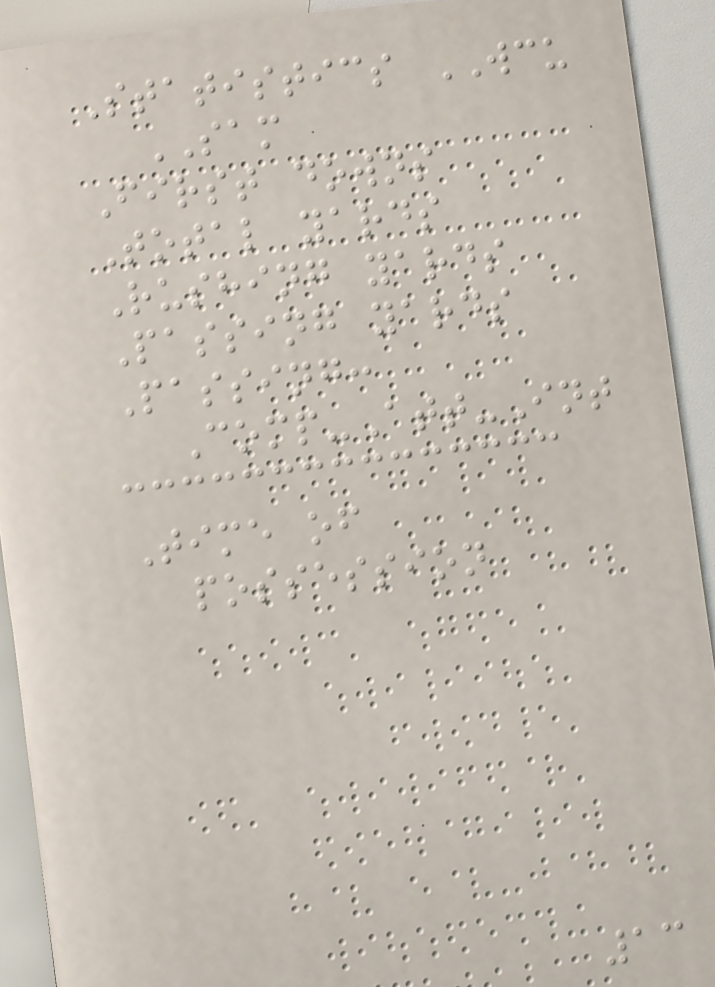Statistics WCU
SAM
First downs
Total yards
Rushing yards
Passing yards
Passing:
Comp-Att-Int
Time of
possession
13
